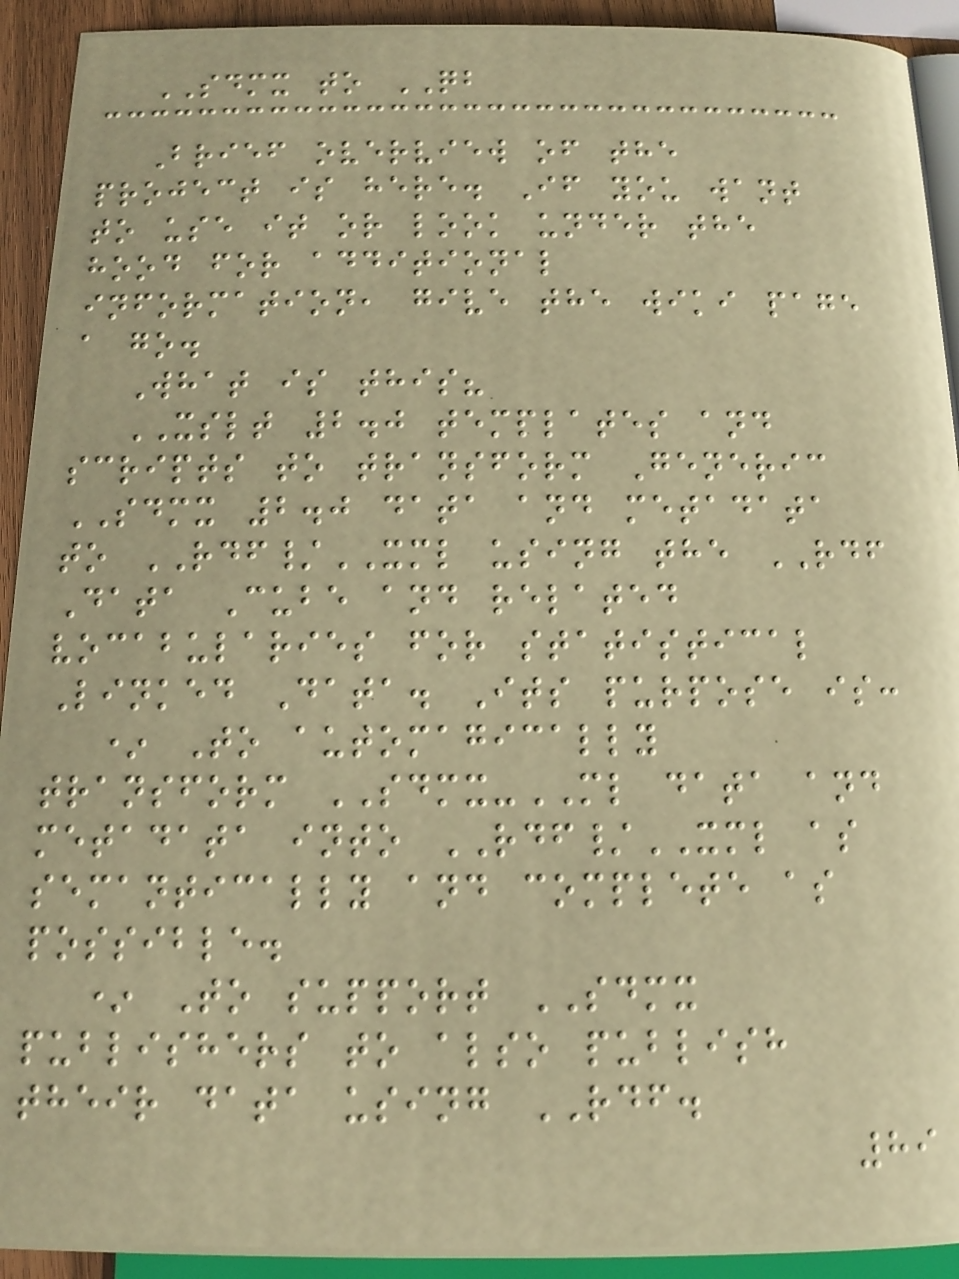SDMX to QB
Brief overview of the
project is here. If you want
to use it or look under the
hood for additional
information, give the wiki page
a go.
What is this?
XSLT 2.0 templates and
scripts to transform Generic
SDMX 2.0 data and metadata
to RDF/XML using the RDF
Data Cube and related
vocabularies for statistical
Linked Data. Its purpose is:
* To automagically
transform SDMX-ML data and
metadata into RDF/XML as
semantically and complete as
possible.
* To support SDMX
publishers to also publish
their data using RDF.
89
